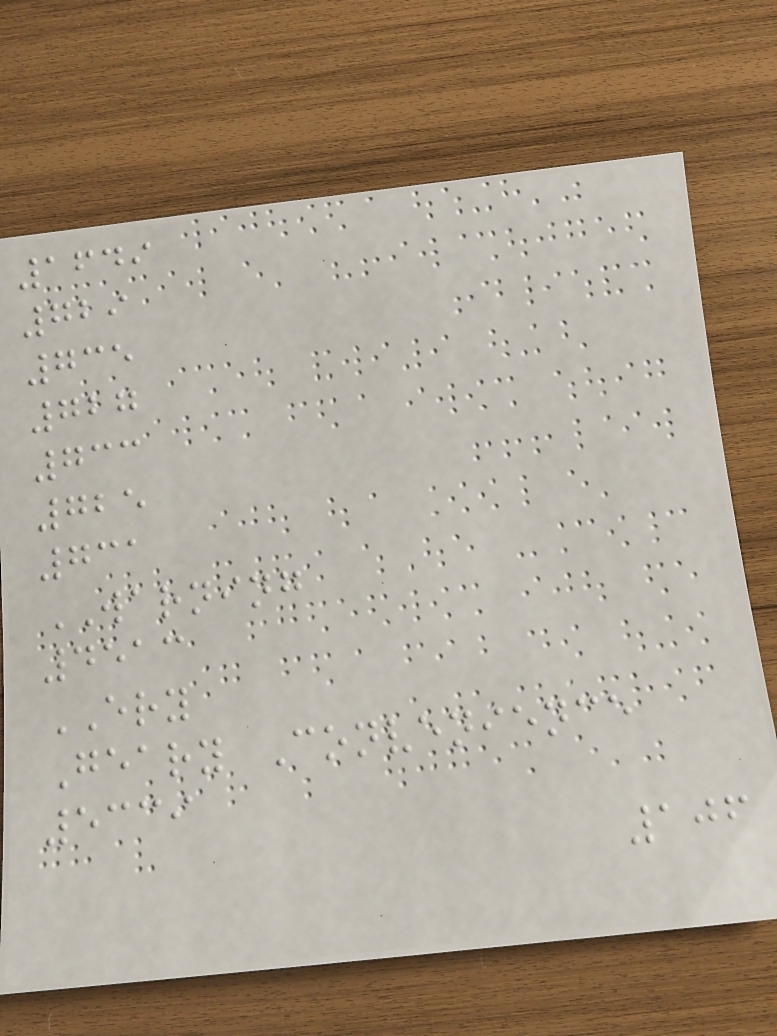1649
729
735
727
733
725
731
WARNING
4513
ERY
Geary Convenience
5339
106
